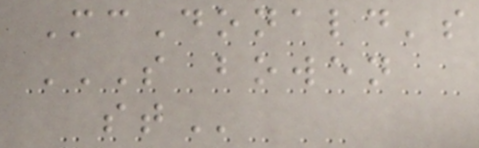McDonald's
S BOWEN
ST
